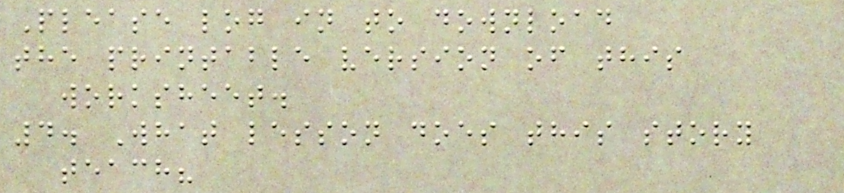Please log in to download
the printable version of this
worksheet.
4. What lesson does this story
teach?
